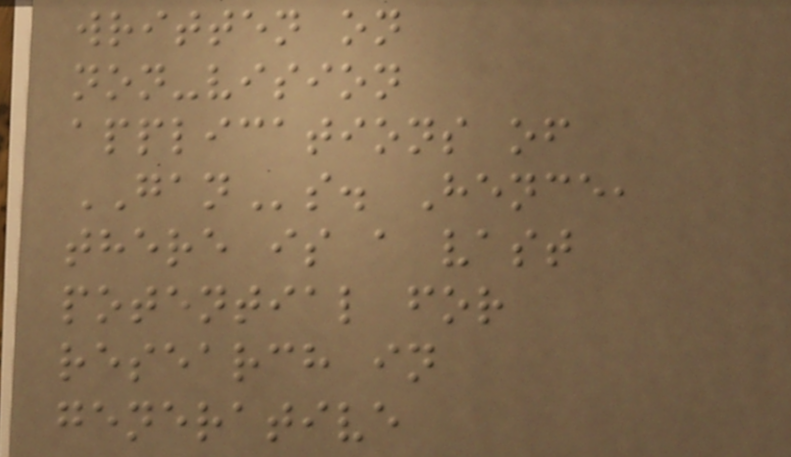written on
non-vision
applications of
GANs. Hence,
there is a vast
potential for
research in
generative
